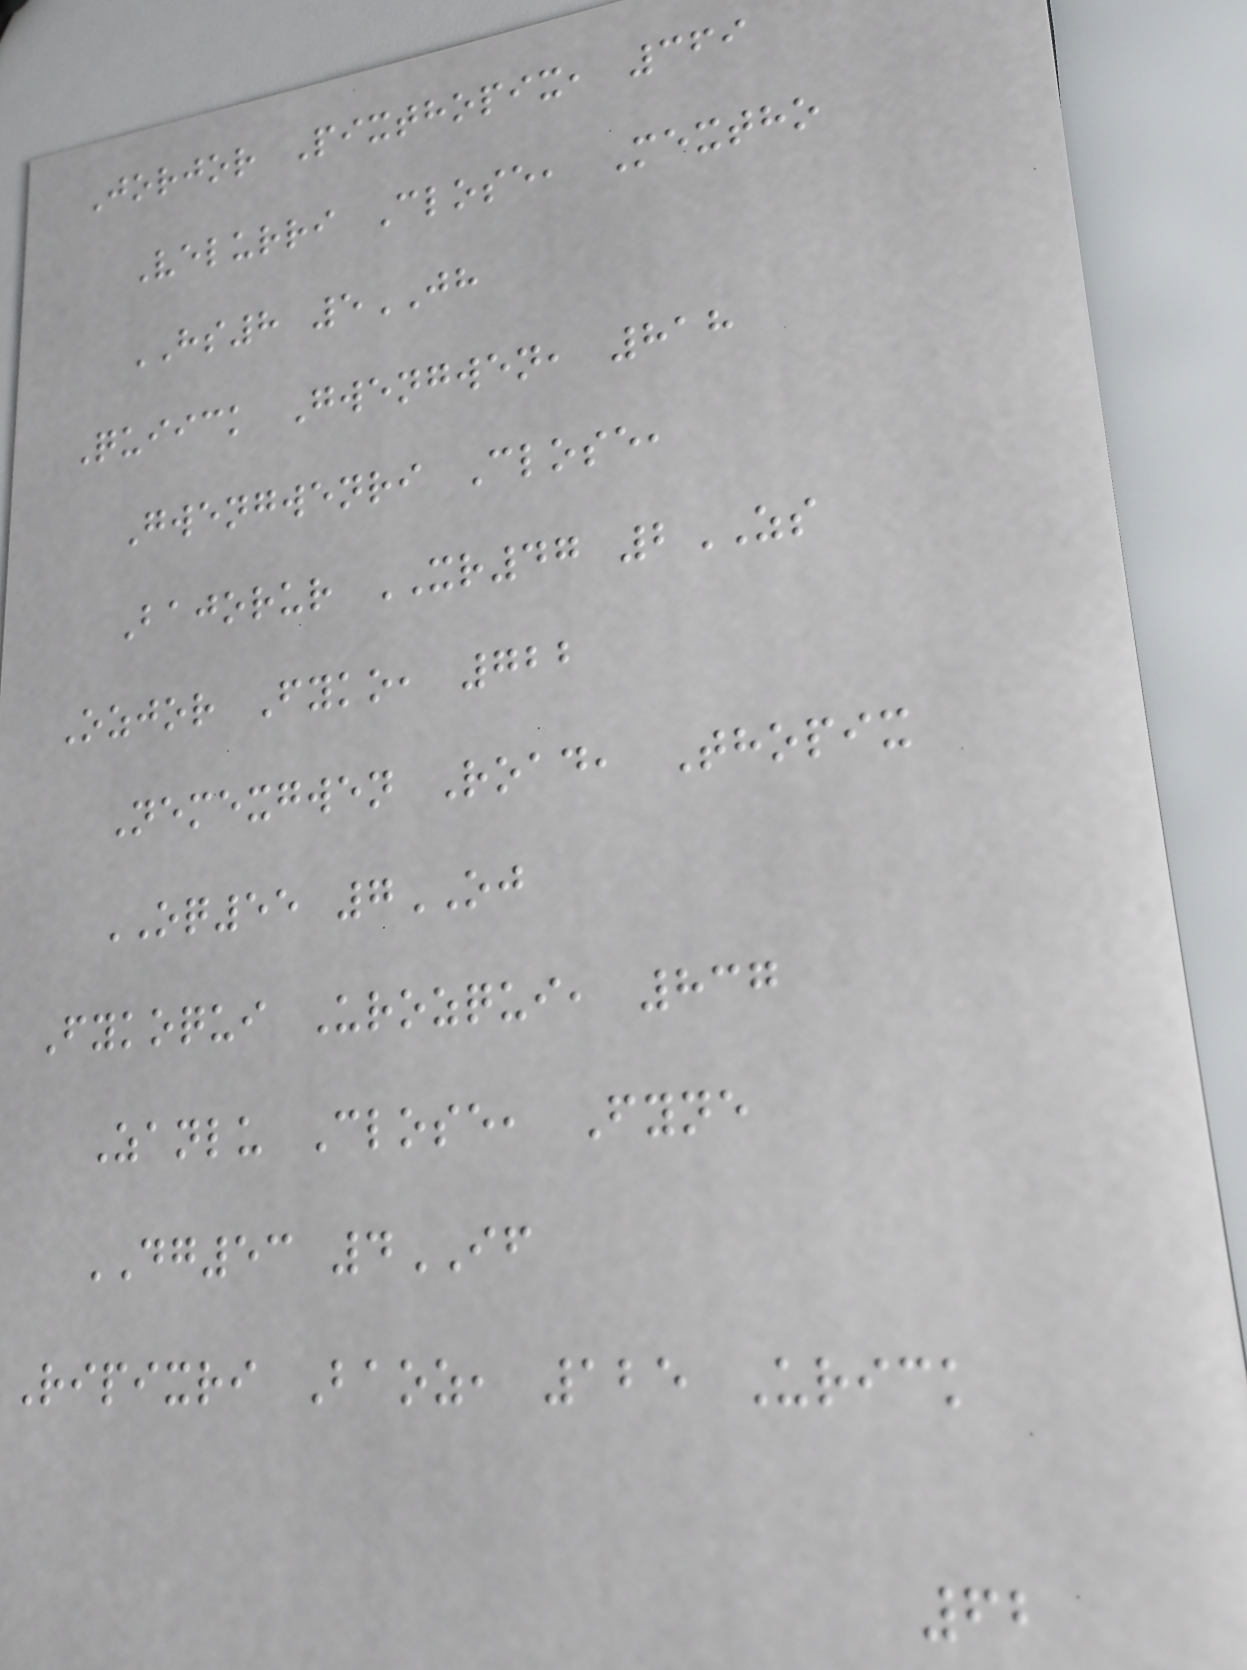Jorjor Pixthopix, 369
Velurri Close, Mextho
HS8 5JH
Quiick Gwengwen, 818
Gwengwenri Close,
Bajorur XR47 2ZS
Ozjor Fyko, 722
Nemexgwen Road, Thopix
OQ55 7OJ
Fykoqui Urozqui, 837
Zanlu Close, Fyne
DG53 4IF
Ripixri Baoz, 125 Urick
62
